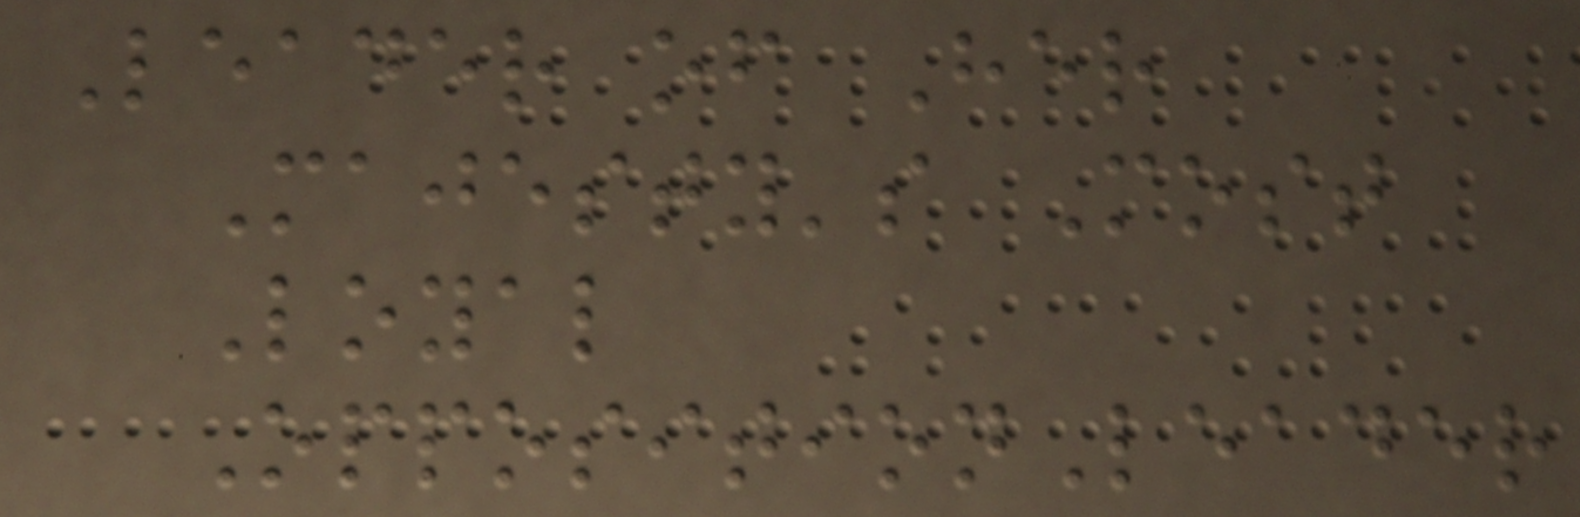Leader of Her
Majesty's Most
Loyal
OppositionLeader
